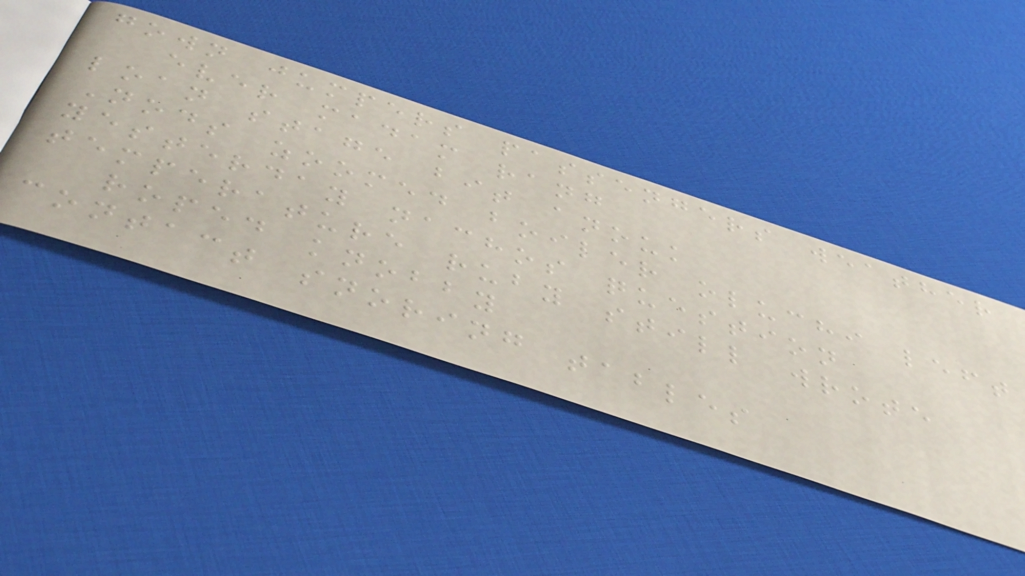gown jumpers passengers weather
ever madam rang
loan stage bit anouk
Nods zoomed boiler oluchi left
yesterday nachos question
temperature ruby still wrote
roped knobby
contact snoring tables
